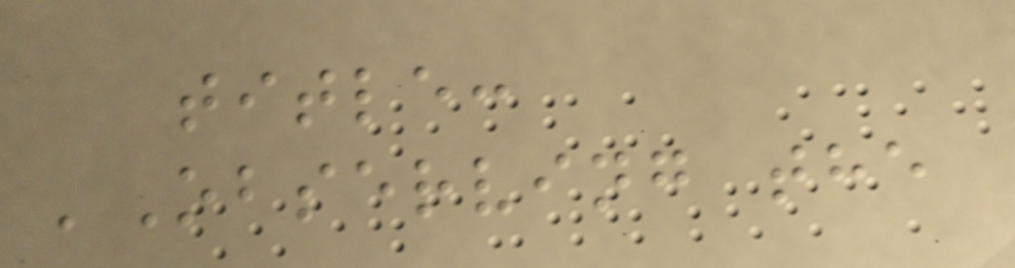title:
'Observing the
